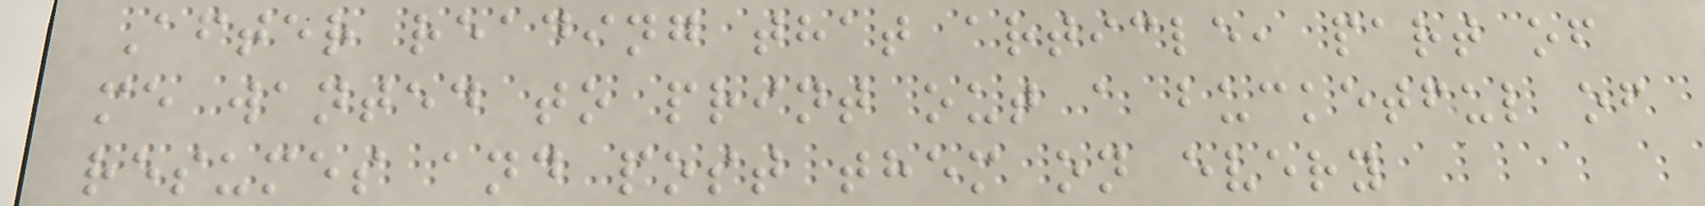After reading that article, part of
me wanted to print out a bucketful of
resumes and post them on every
